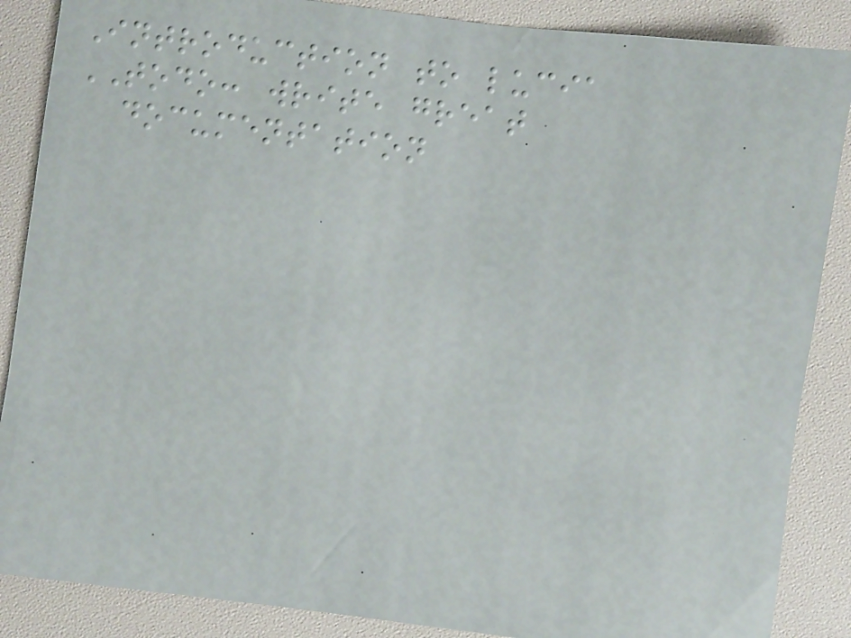Introduction to lucia
TODO: write great
documentation
